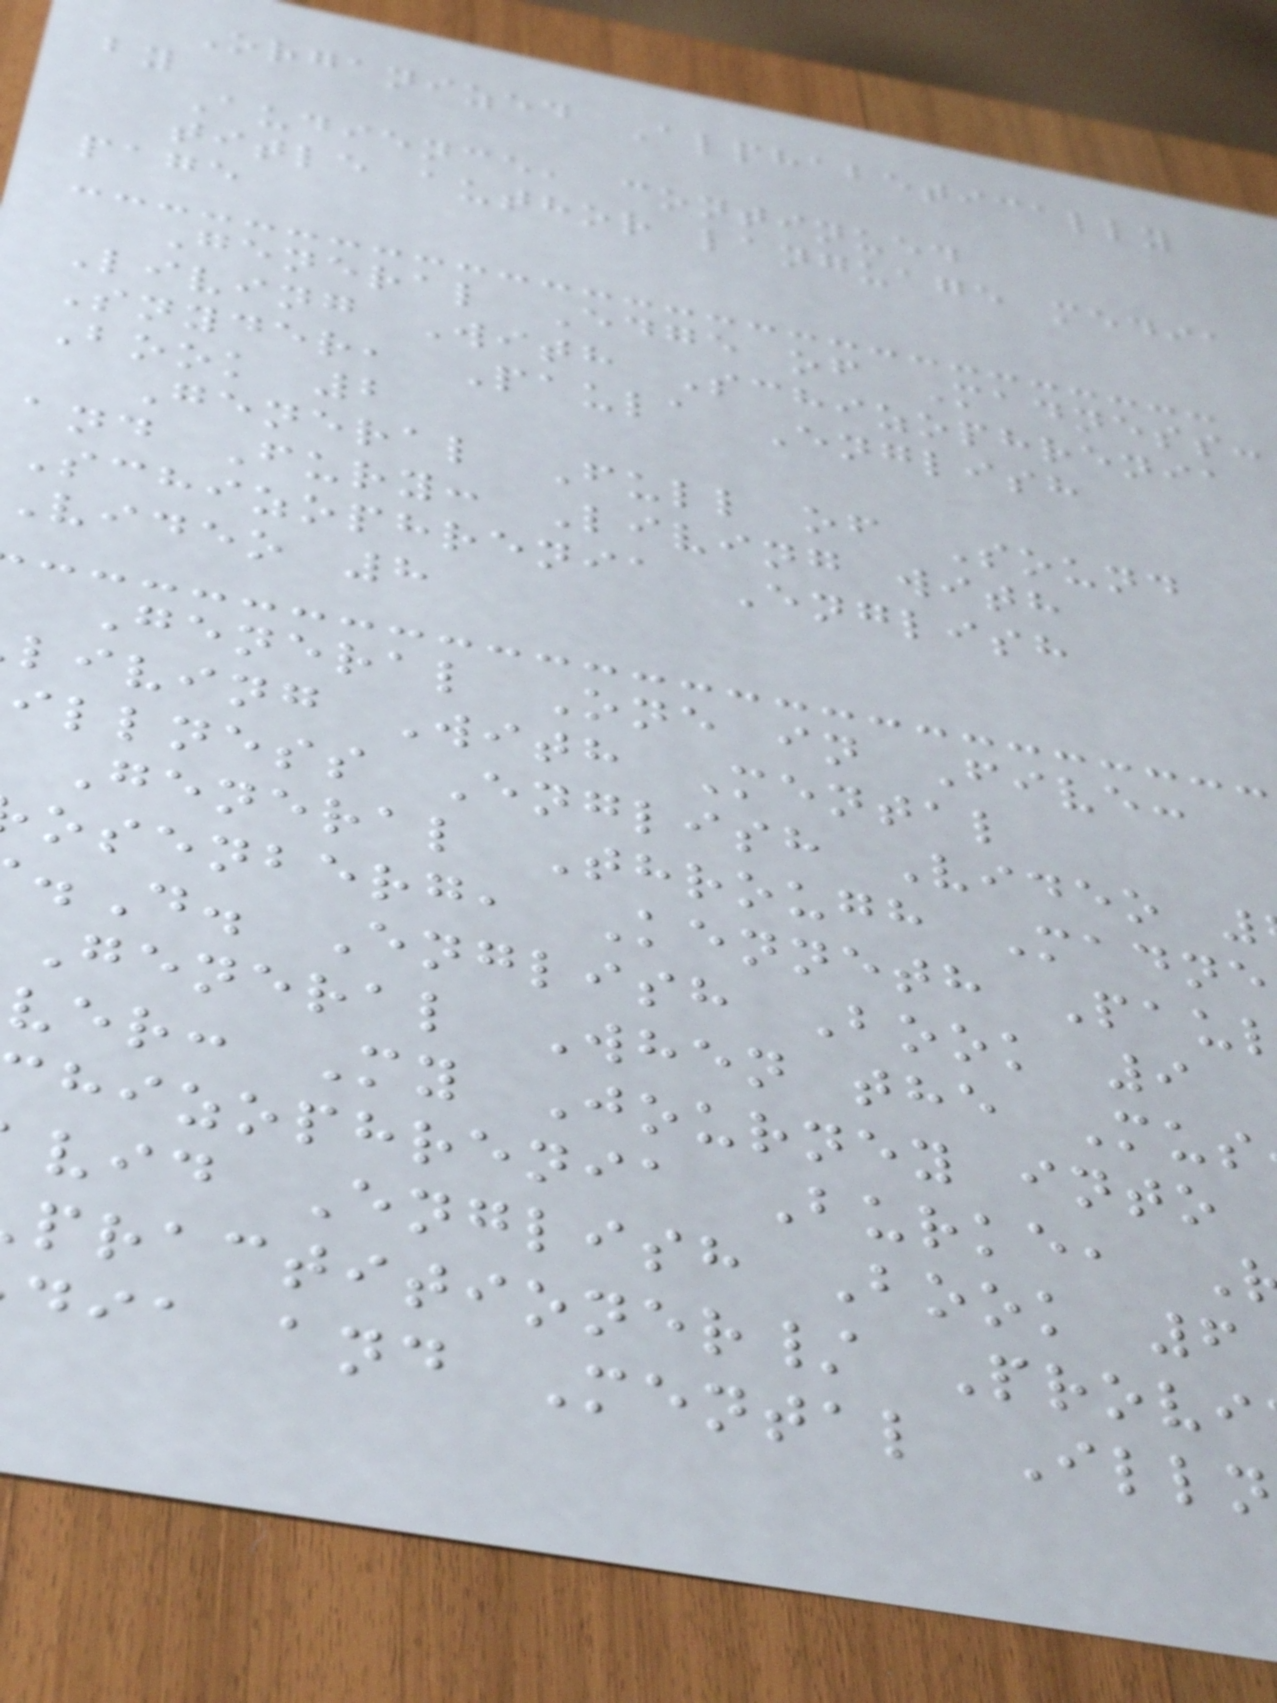Organized Alphabetically
by
Audience, continued
title author language media
page
General Edge of Madness:
Living With Schizophrenia
Snyder, Paula English
Book 2
General Full of Sound
and Fury: Living with
Schizophrenia English
video 8
General One in Five:
living With Mental
illness English Video
General Through Madne
osenberg, Kenneth Pau
.D. English Book 9
General When the Mus
ver: My Journey into
hizophrenia Burke,
vid English Book 6
practitioner/ Provi
dia and Mental Illn
